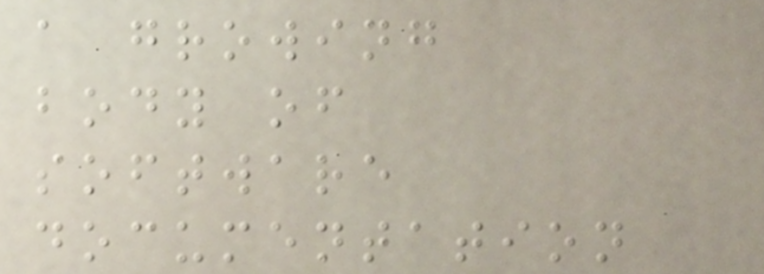a growing
body of
software
documentation
